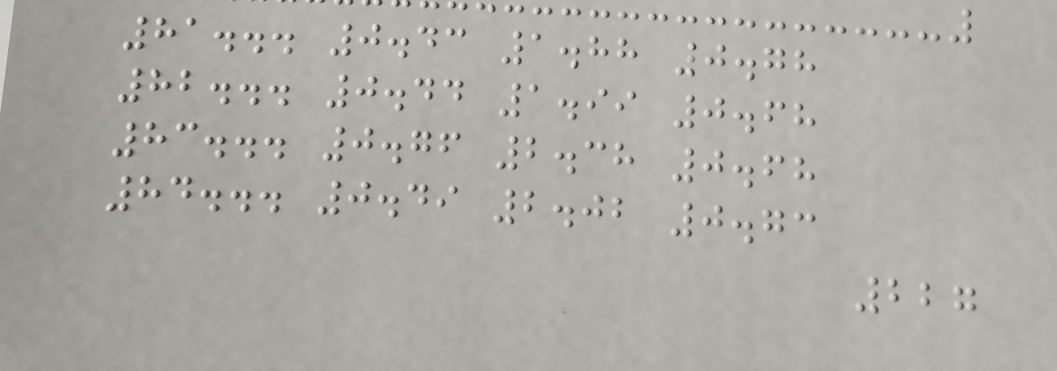81... 0.43 1.88 0.78
82... 0.44 1.99 0.68
83... 0.76 2.38 0.68
84... 0.49 2.02 0.73
227
